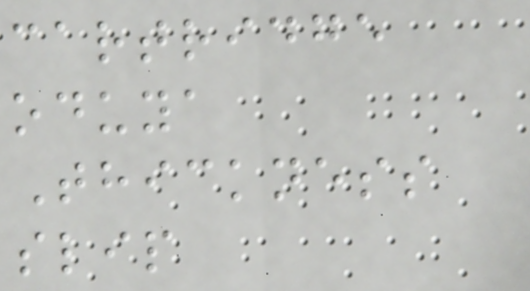cartridge
oduya
Thickness
slip
